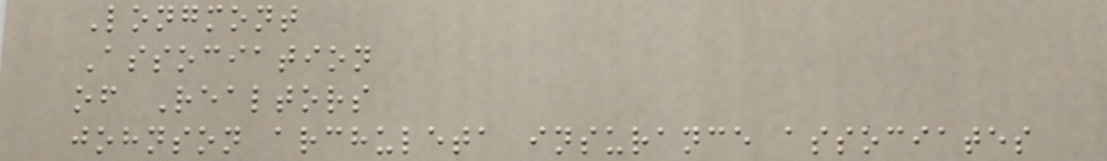Longmont
Association
of Realtors
johnson archuleta insurance associates
